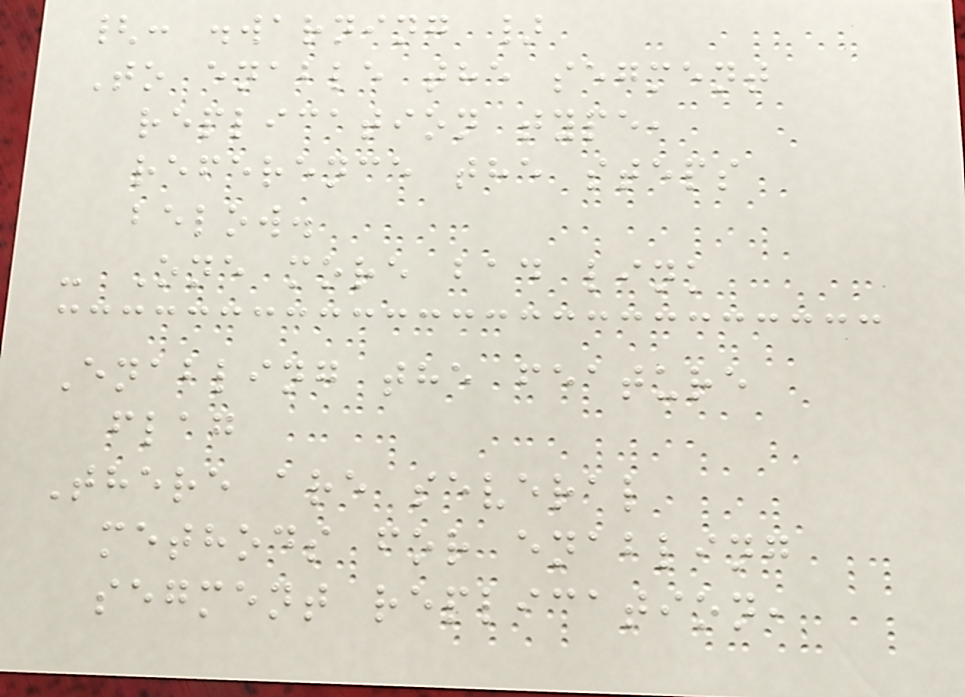{: .warning }
To enable the segment
replication type,
reference the steps
below.
- One more bad link
Enabling the feature
flag
There are several
methods for enabling
segment replication,
